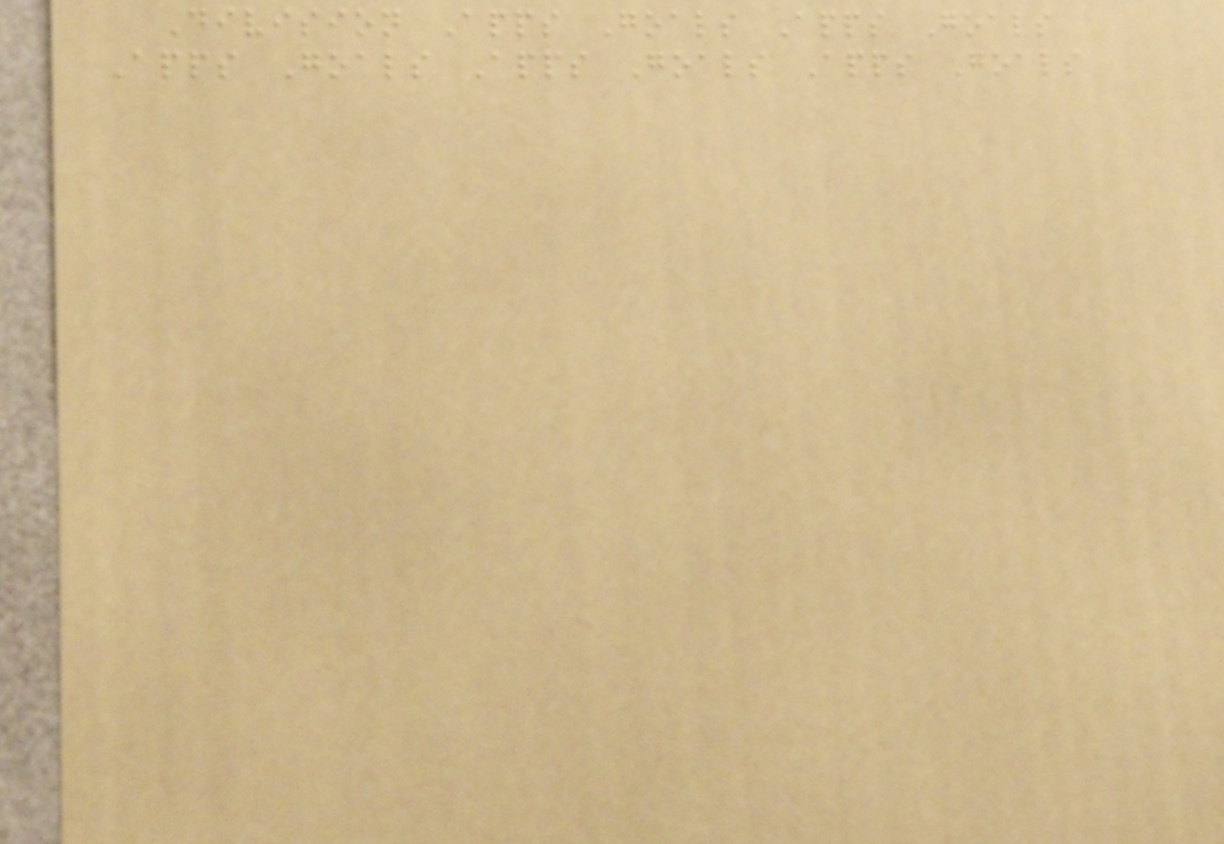Division Apps Goals Apps Goals
Apps Goals Apps Goals Apps Goals
